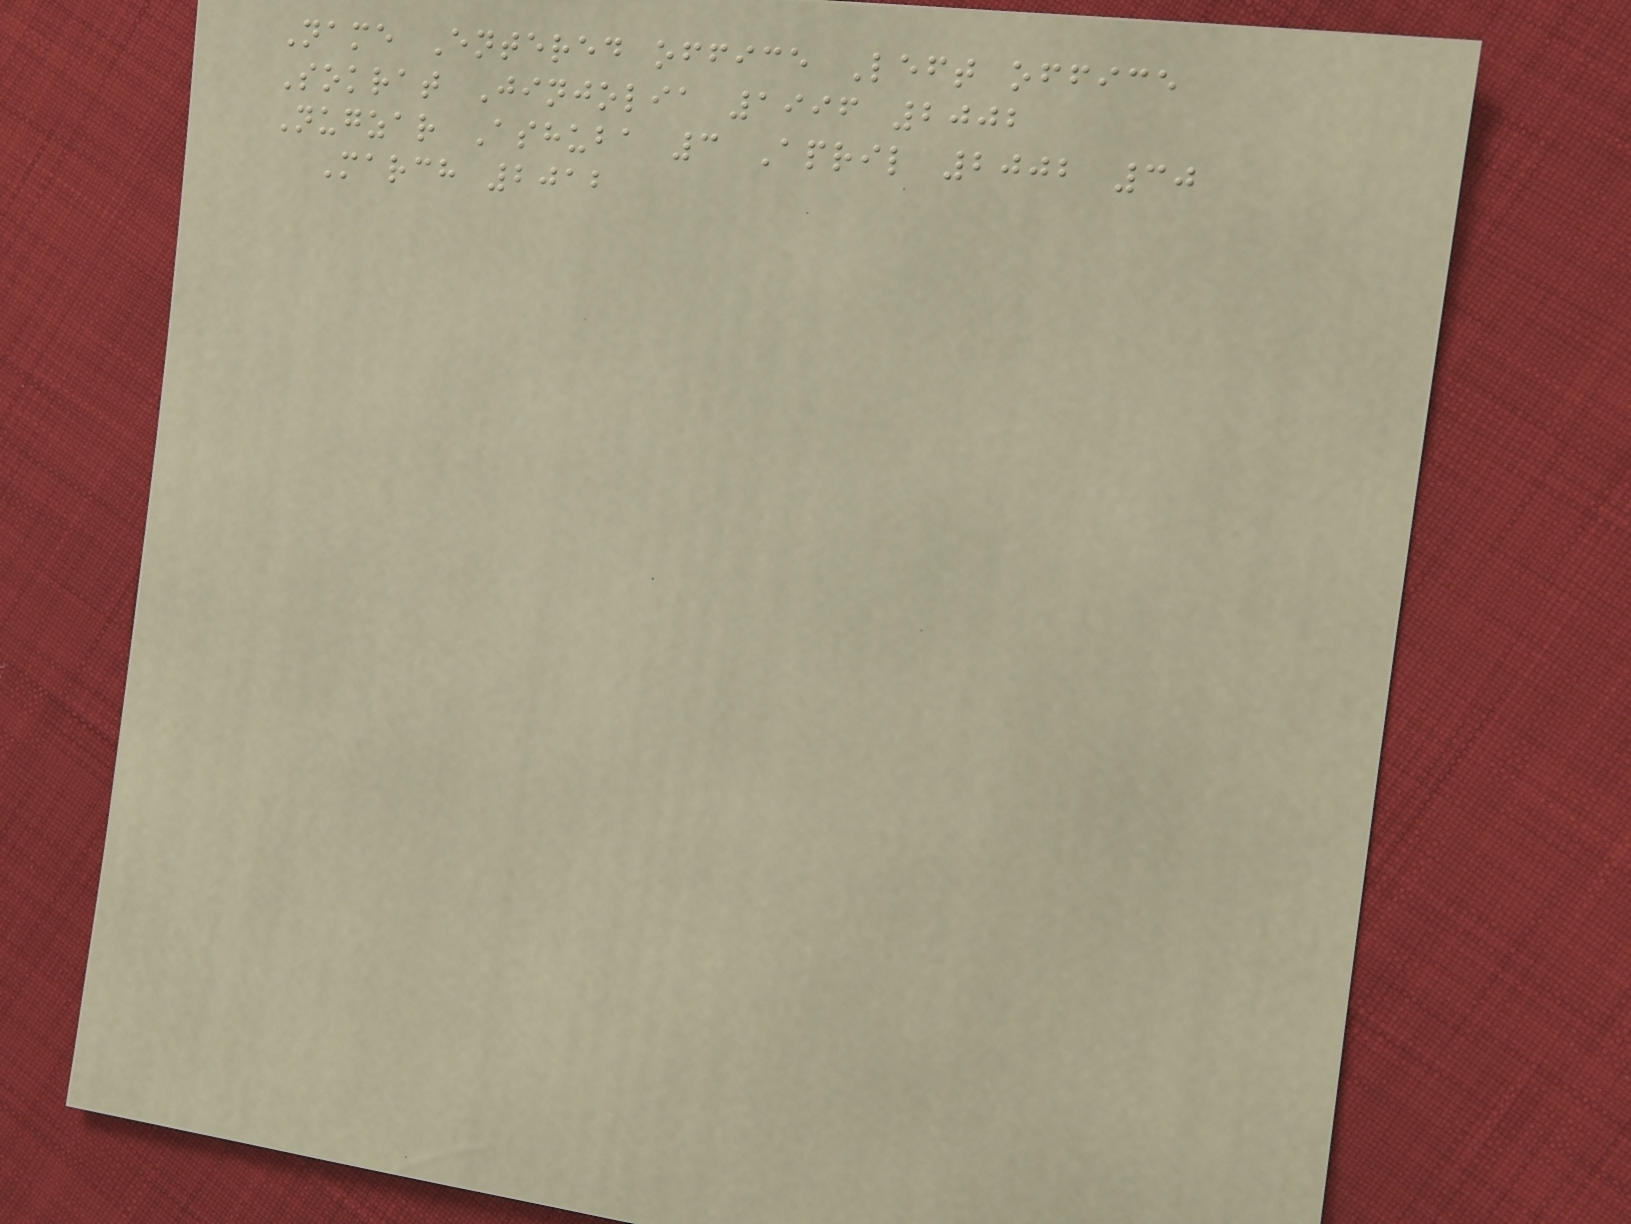Name Entered office Left office
Sokrat Jinjolia 1996 2002
Nugzar Ashuba 3 April 2002 30
March 2012
